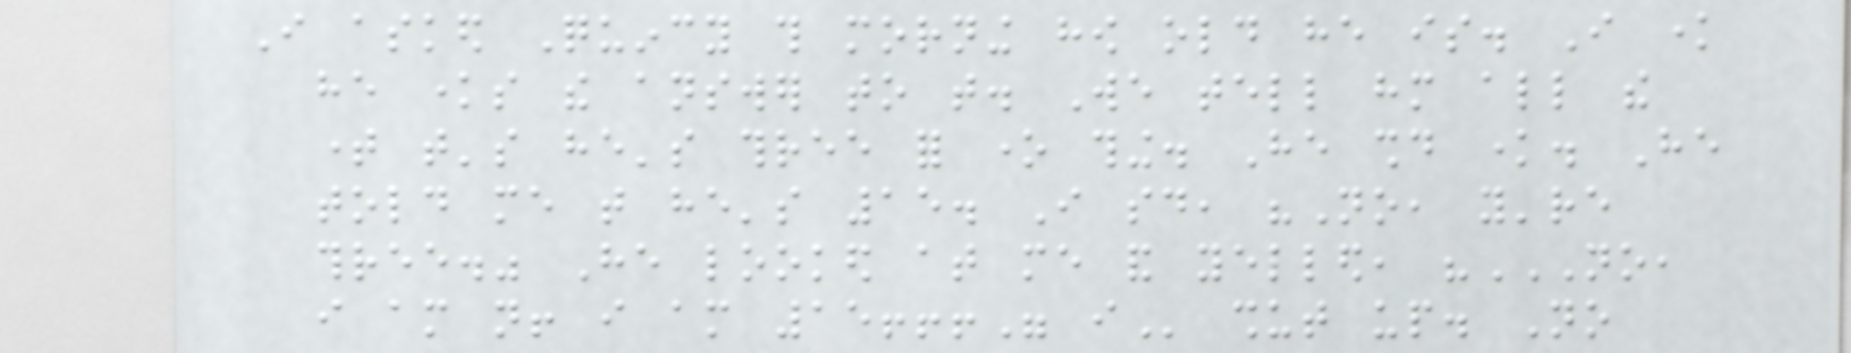I asked Quincy this morning how old he is. I know
he knows the answer to that. We tell him all the
time that's he's three for one thing. He should know. He
told me that he's 15. I said, "No, you're
three." He looked at me and yelled, "NO,
I AM NOT! I AM 15!!!" I shut up. No
